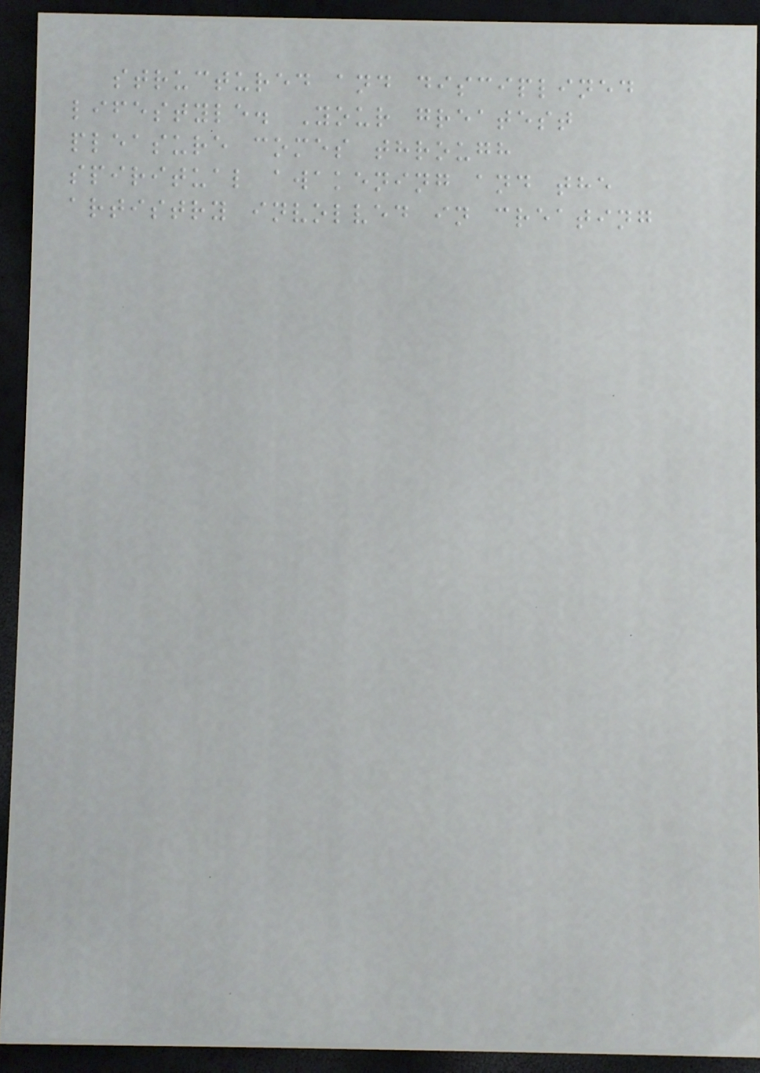structured and disciplined
lifestyle. Your greatest
pleasure comes through
spiritual awakening and the
artistry involved in creating
